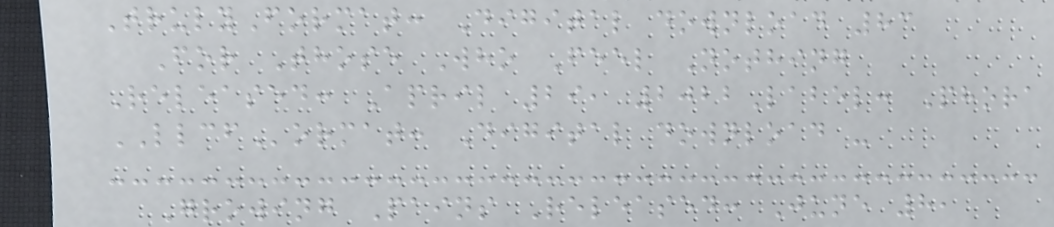TrulyFormat: Digital download 83
For Those Who Feel Nothing
Released: April 29, 2022Label: Phora
LLCFormat: Digital download -
Growing Pains Released: June 8,
